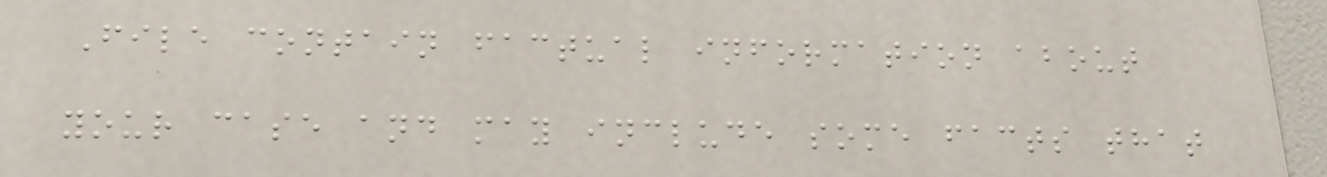File contain factual information about
your case and may include some facts that
